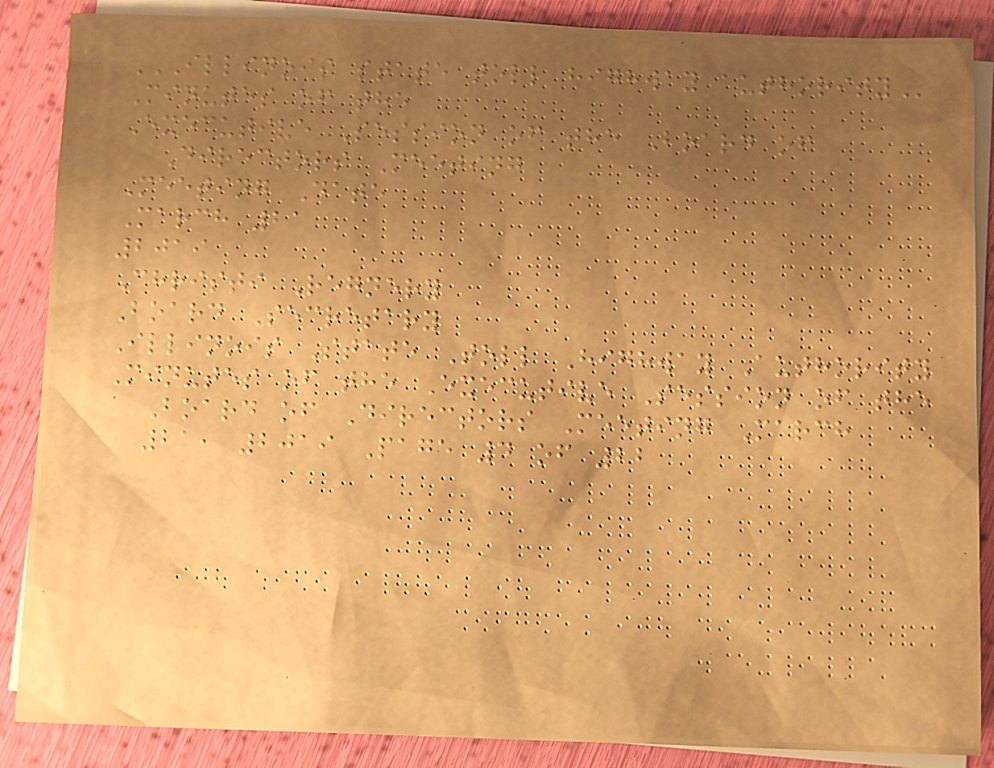ILLINOIS STATE TOLL HIGHWAY AUTHORITY
Minutes of the
Executive Session of the Board of
Directors Meeting
Meeting Date
March 21
2019
Christi Regnery
Board Secretary
Illinois State Toll Highway Authority
Minutes of the Executive Session of the
Board of Directors Meeting March
21, 2019 Page 4 of 22
